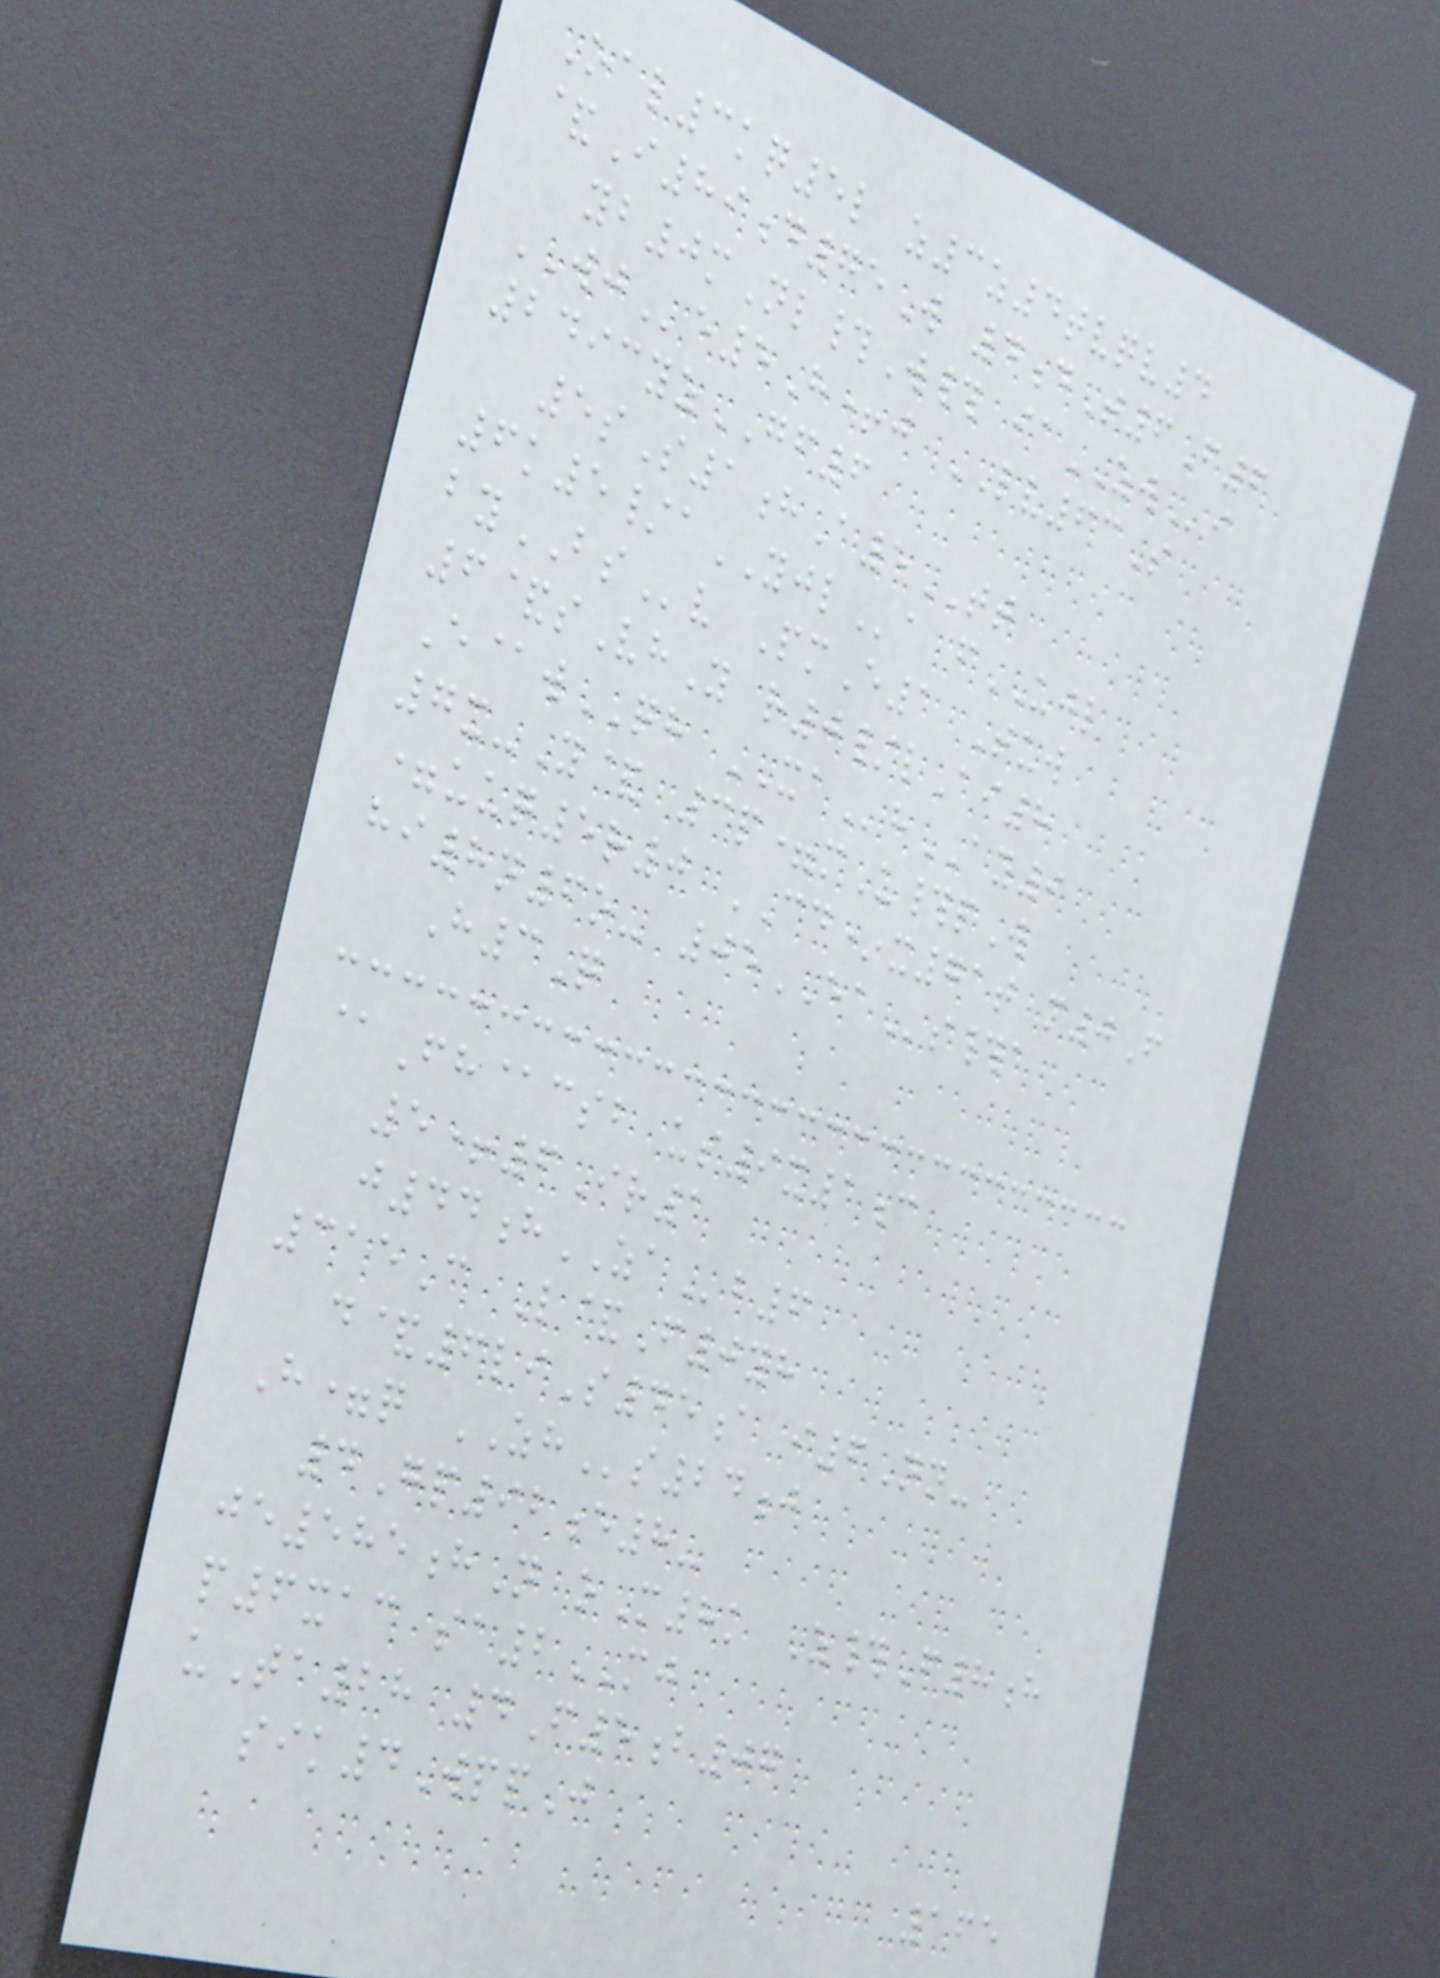Oal3kq5l z3z4tvqv4
&I89d75W 4dT6F6
yb0mNl#W# iaZWi
WJe5H+j LV63S
2493yzGF6
5sS1hA5TT
6k5/aYJLa fUJL
byBSv PmE1 Tuw
6&sVhY r0/lAi8
E@wQH XAhAY9
7x-Y& 3p=mU#pW
=uuq5r0 CD*x71t m0F
hi8n6o- 05EAs#a
H3Q
@Fh@csb us9x1c
5+6Ir1
j44hZAb6
315C L&F0yh
d&6liS45a i6Nn-
H=q ZHs24j
4Gp92e8-
je585hN oM8k Z#F8h
p6xac sa2MJ
uTa28 4F5b07
sik4WppJ
165
